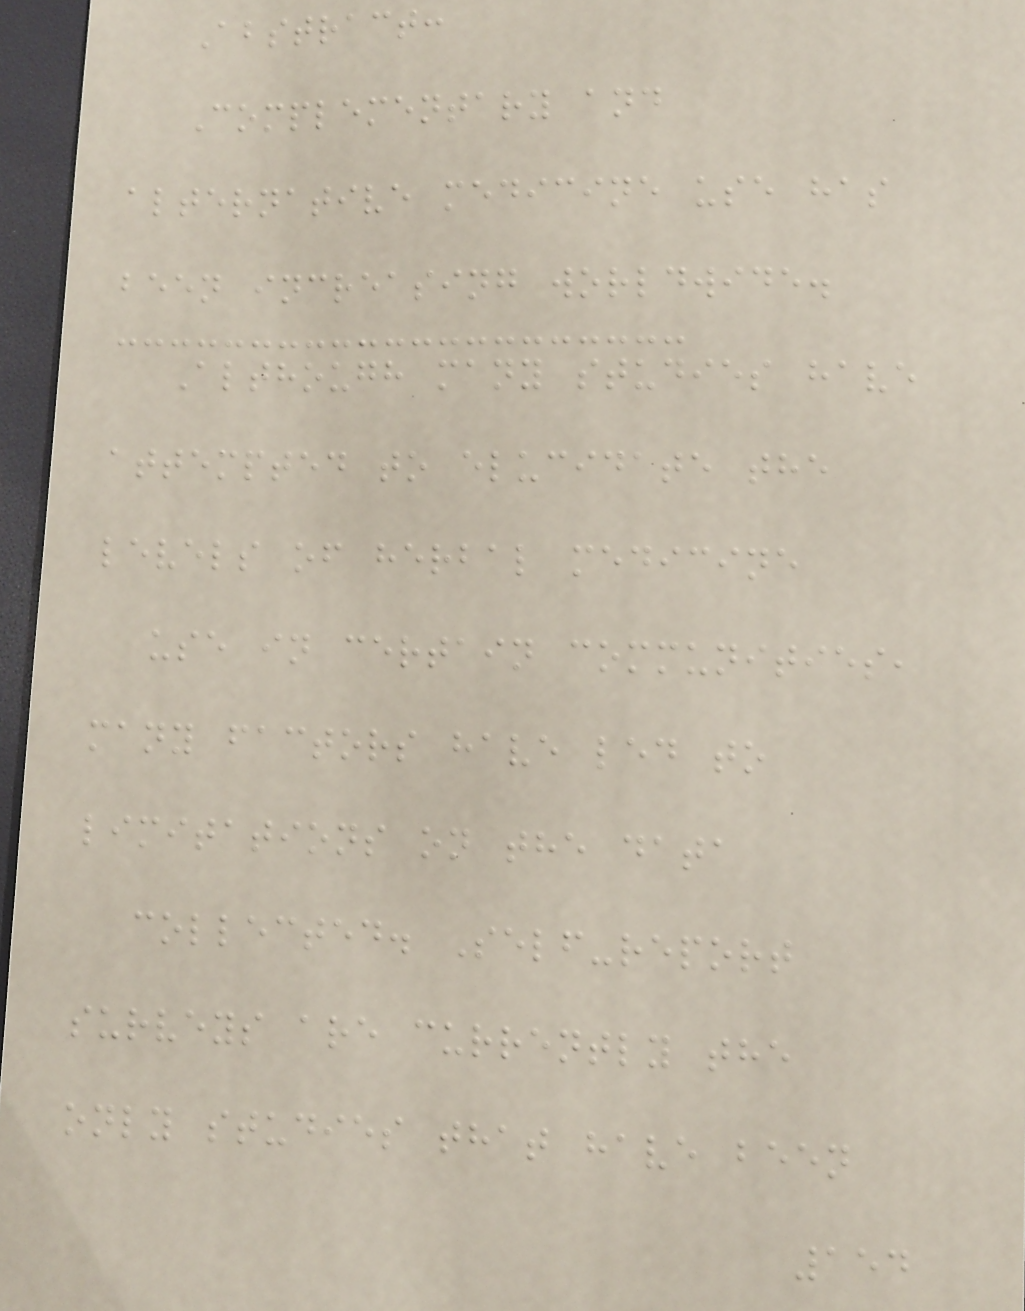Abstract:
Complementary and
alternative medicine use has
been increasing worldwide.
Although many studies have
attempted to elucidate the
levels of herbal medicine
use in certain communities,
many factors have led to
limitations on the data
collected. Self-report
surveys are currently the
only studies that have been
154
